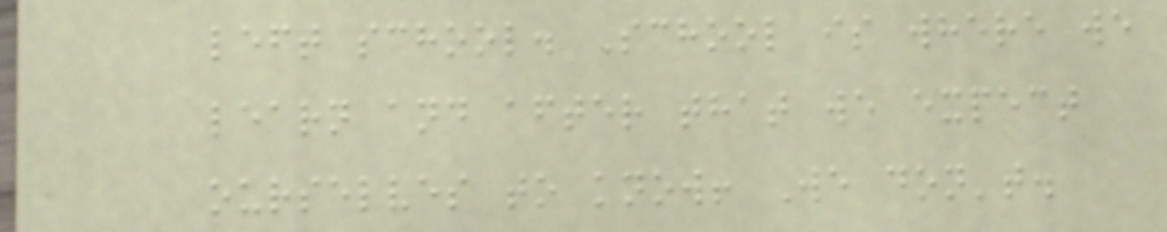left school. School is where we
learn and after that we expect
ourselves to know! We don't.
